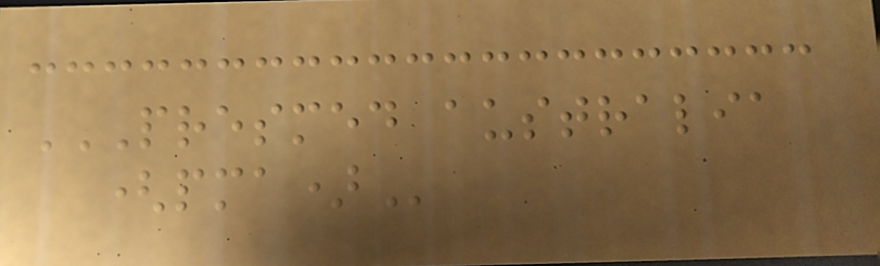PRESMED AUSTRALIA
(PMA)
